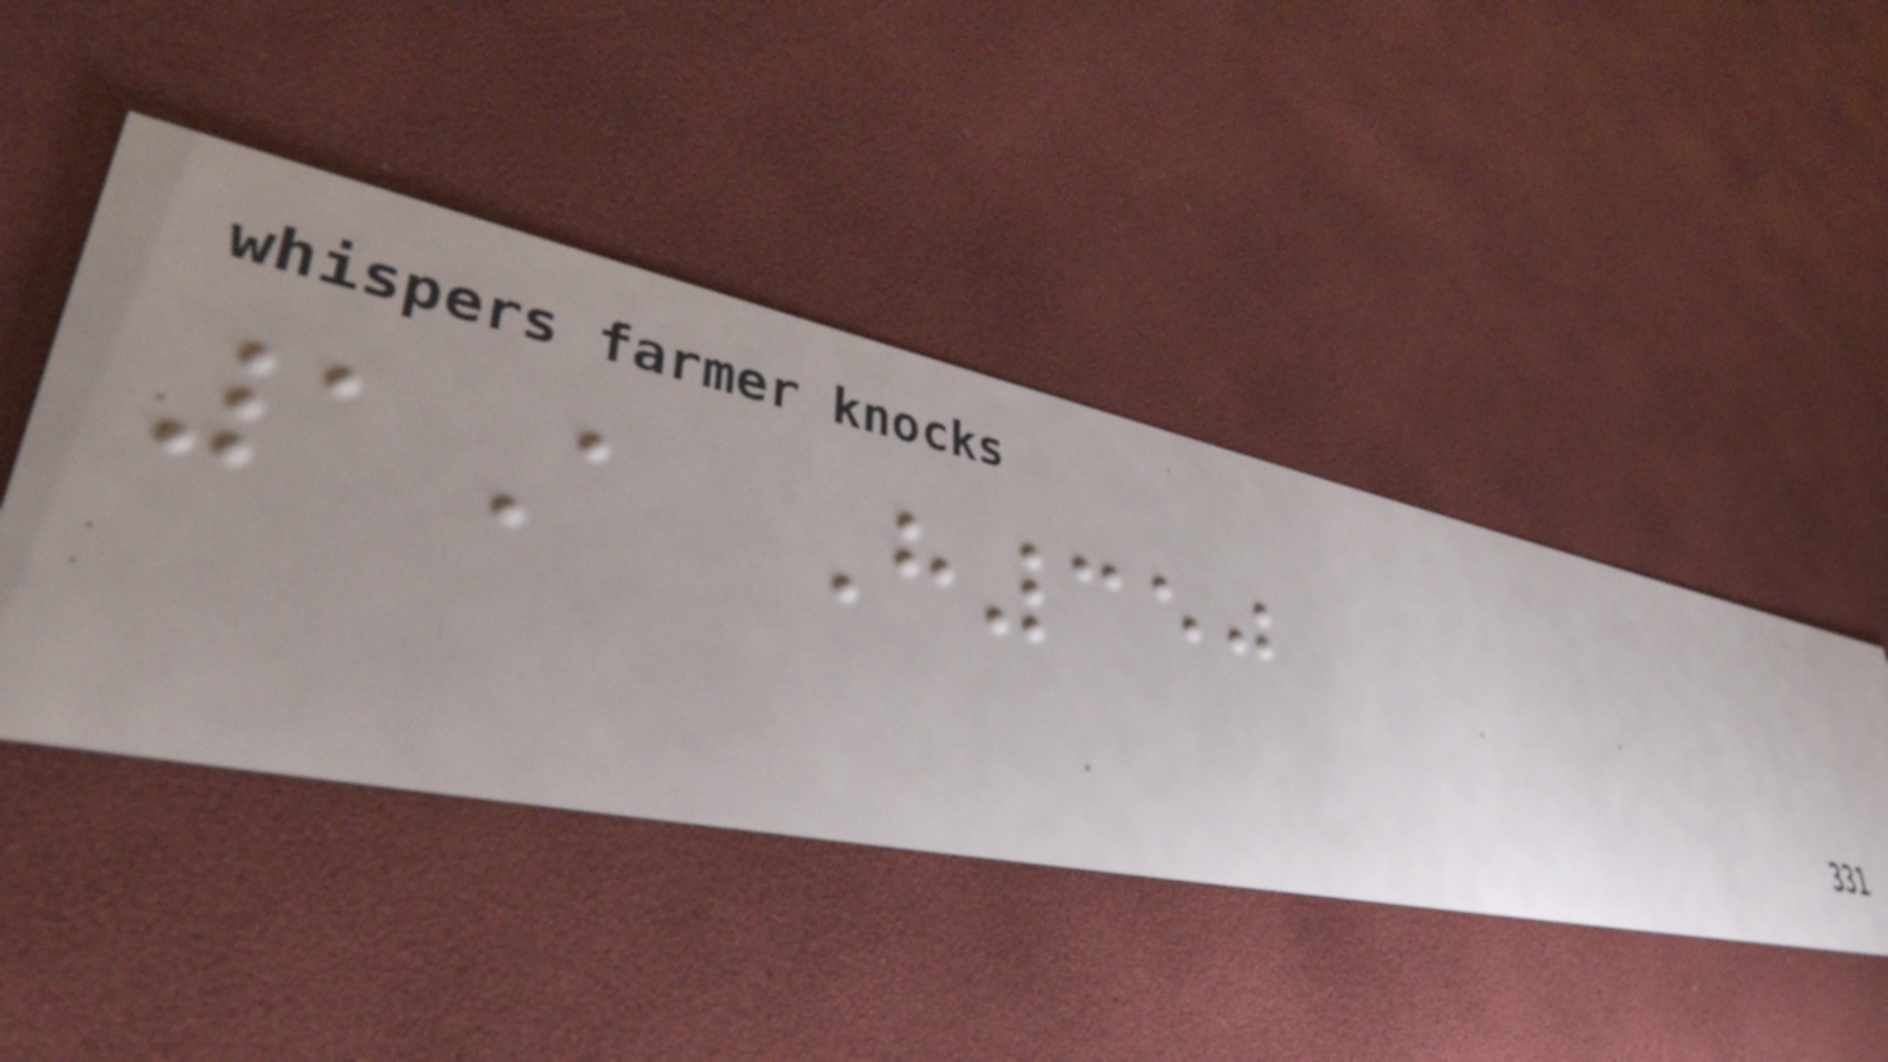1A H350
